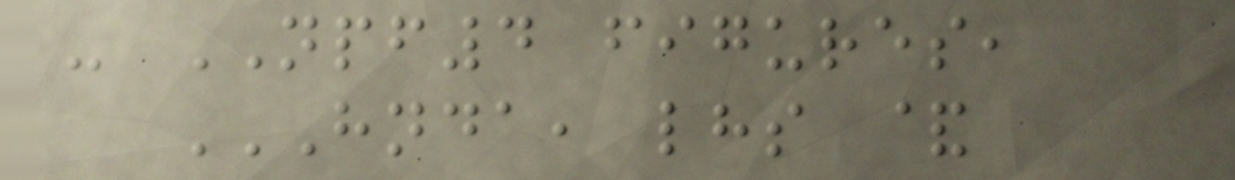- NPF4 figures,
HNDA, LHS &
